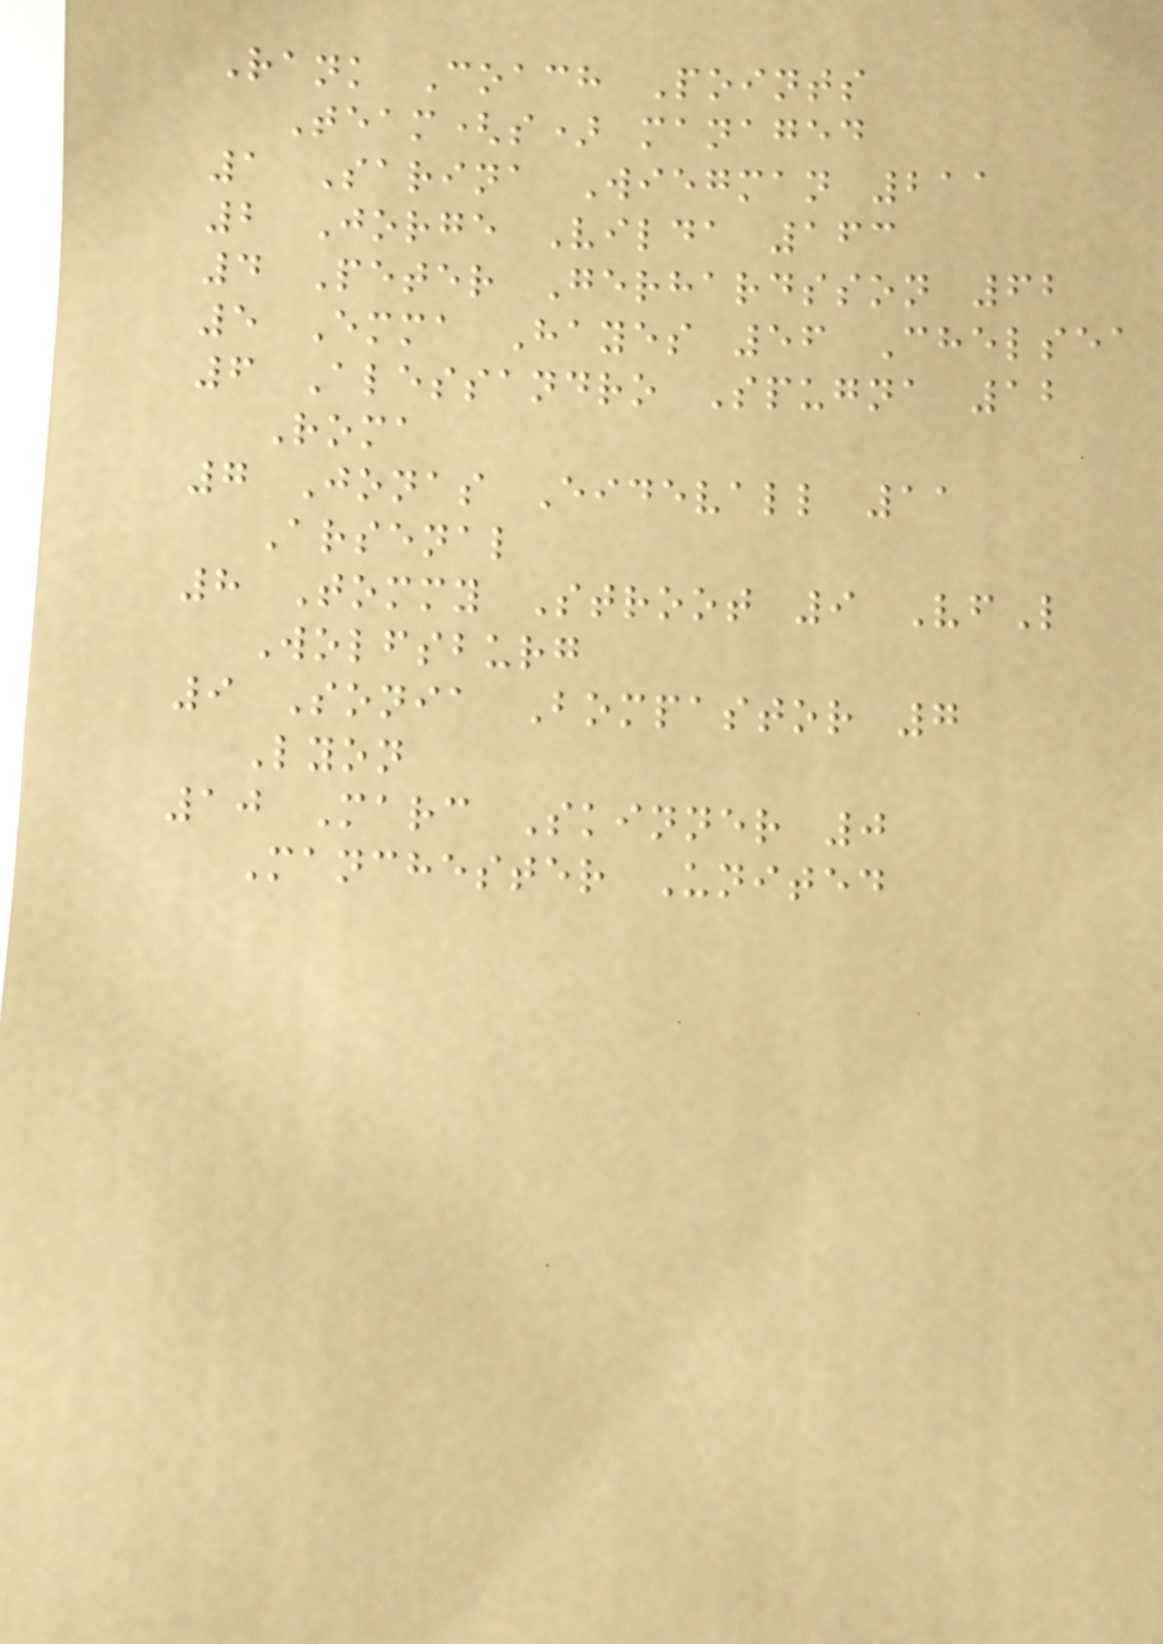Rank Coach Points
Team(s) managed
1 Sarina Wiegman 211
2 Jorge Vilda 163
4 Peter Gerhardsson 62
5 Emma Hayes 56 Chelsea
6 Alessandro Spugna 12
Roma
7 Jonas Eidevall 11
Arsenal
8 Tommy Stroot 9 VfL
Wolfsburg
9 Sonia Bompastor 7
Lyon
10 Marc Skinner 0
Manchester United
